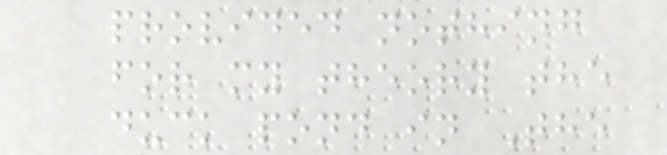provided nothing
for my theory the
duck pond in The
